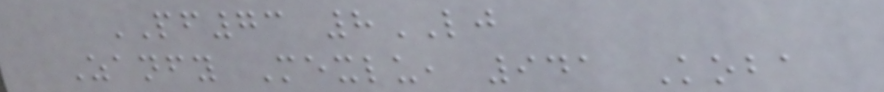PF73 8LJ
Zanfy Mexlu, 941 Koba
